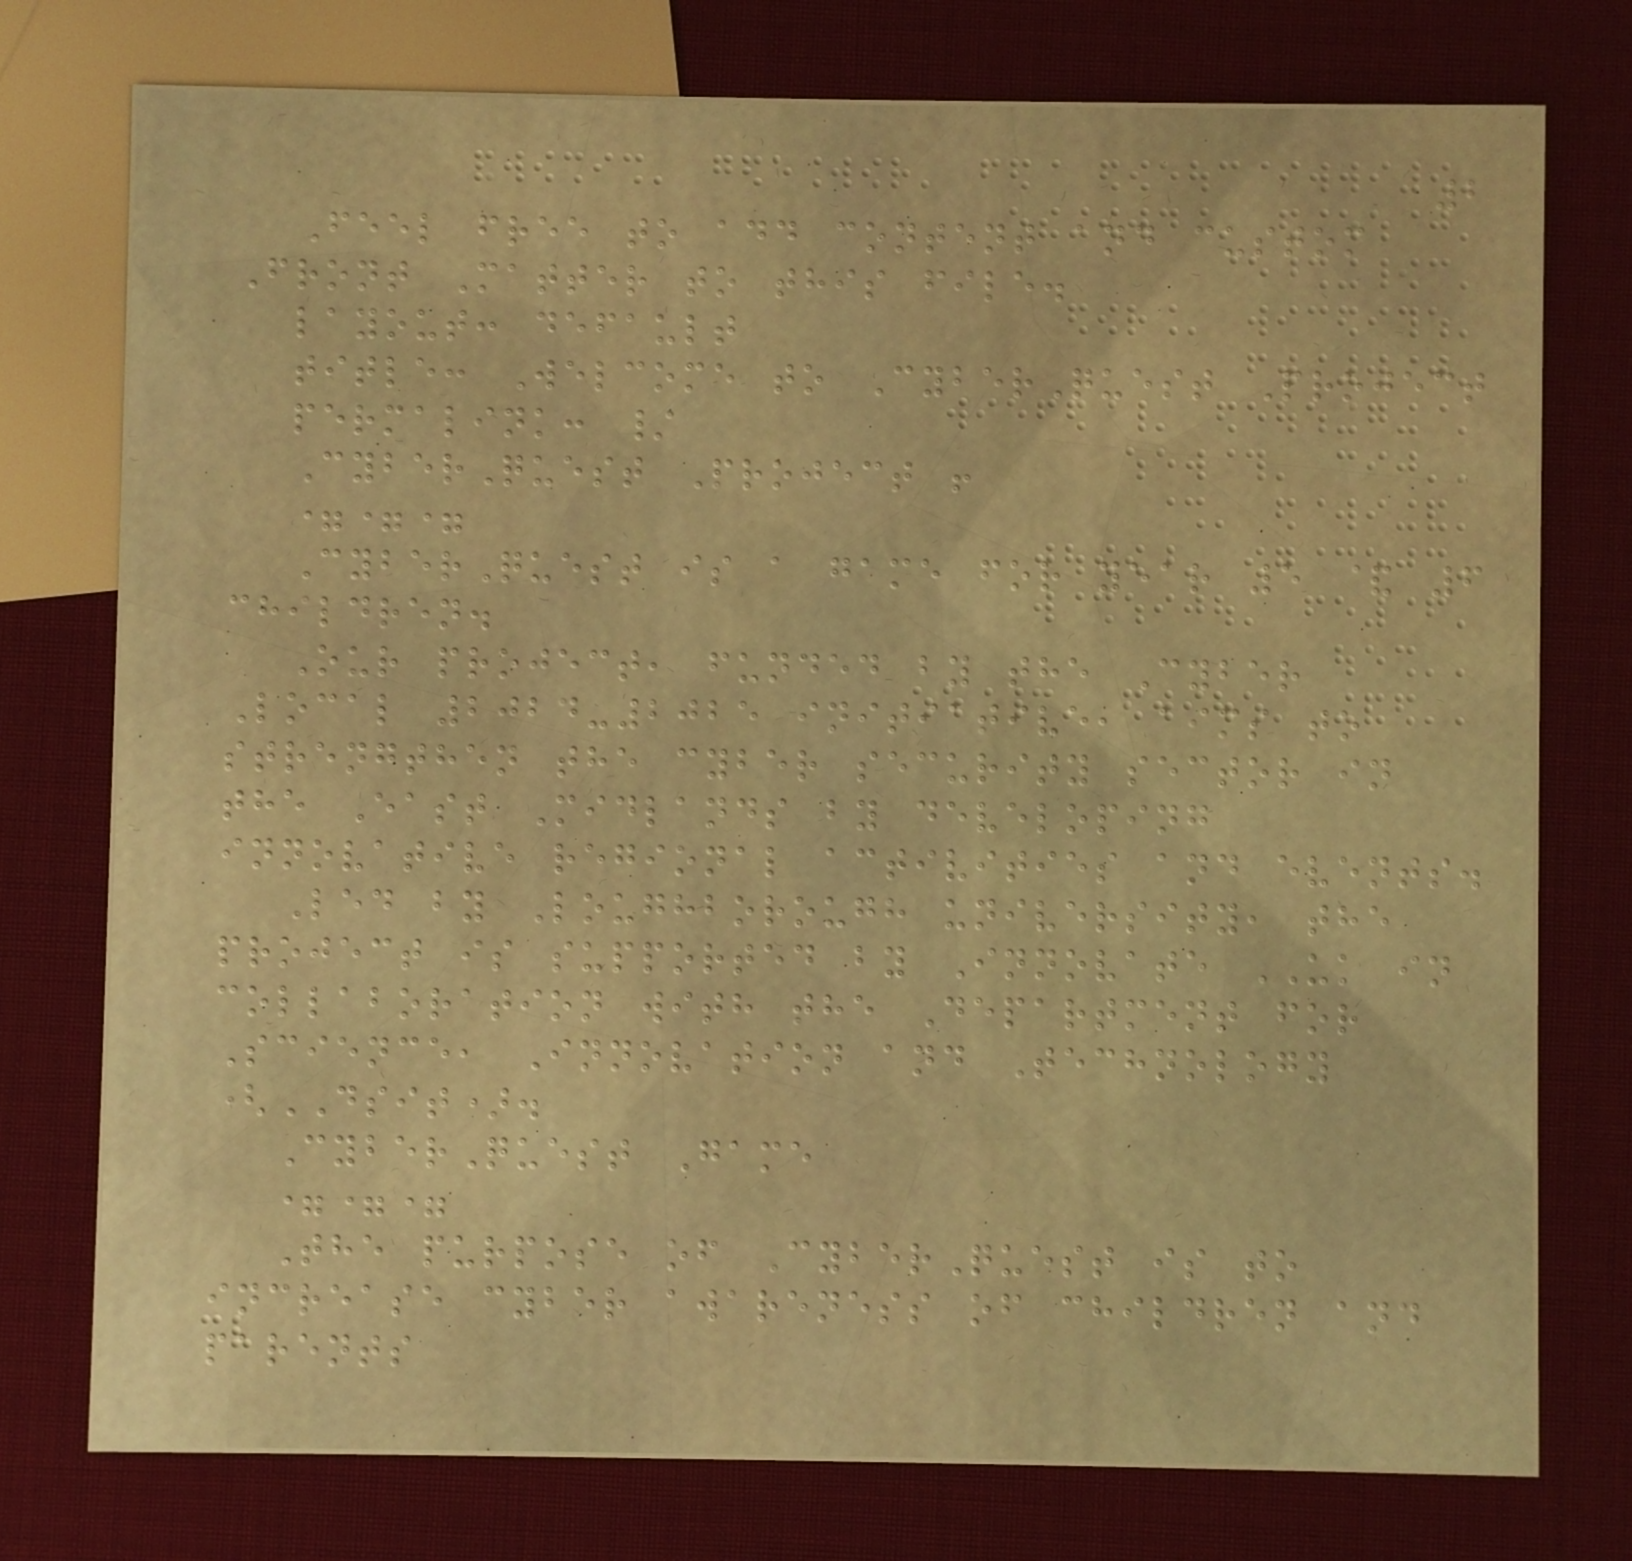2
Feel free to add content and custom
Front Matter to this file.
layout: default
title: Welcome to CyberQuest Project
permalink: /
CyberQuest Project !
===
CyberQuest is a game for year 5 & 6
children.
Our project, funded by the Cyber
Local 2024-2025 initiative, aims to
strengthen the cyber security sector in
the East Midlands by developing
innovative regional activities and events.
Led by Loughborough university, the
project is supported by Innovate UK in
collaboration with the Department for
Science, Innovation and Technology
(DSIT).
CyberQuest Game
===
The purpose of CyberQuest is to
increase cyber awareness of children and
parents
